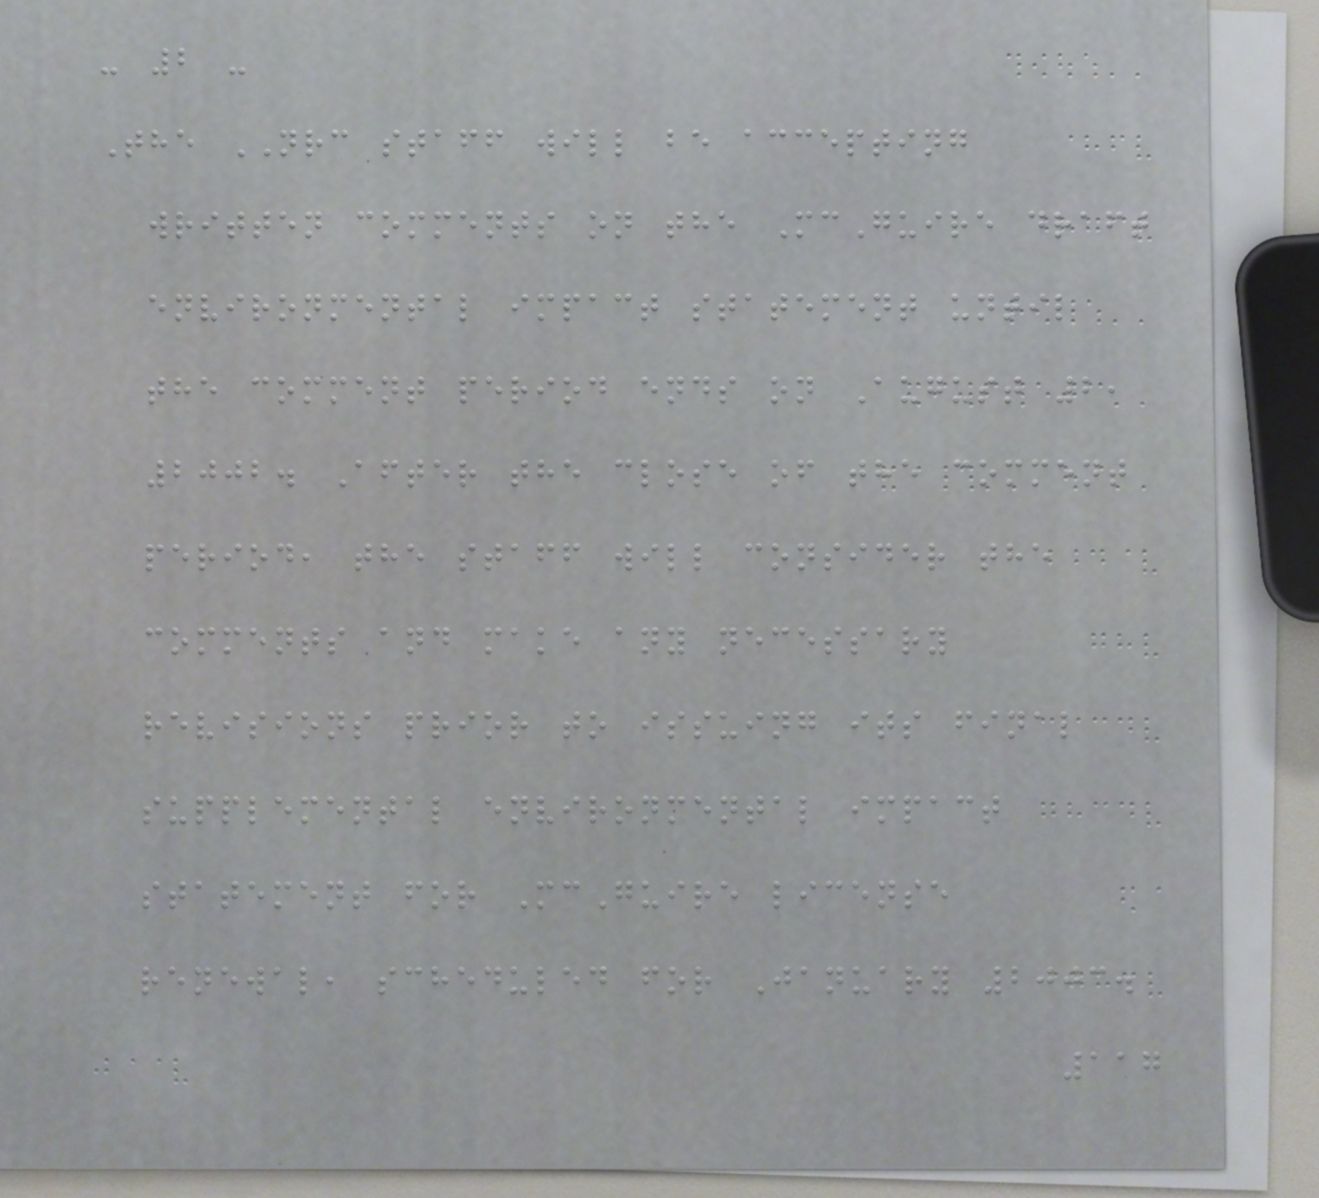- 2 -
The NRC staff will be accepting
written comments on the McGuire draft
environmental impact statement until
the comment period ends on August 2,
2002. After the close of the comment
period, the staff will consider the
comments and make any necessary
revisions prior to issuing its final
supplemental environmental impact
statement for McGuire license
renewal, scheduled for January 2003.
117
